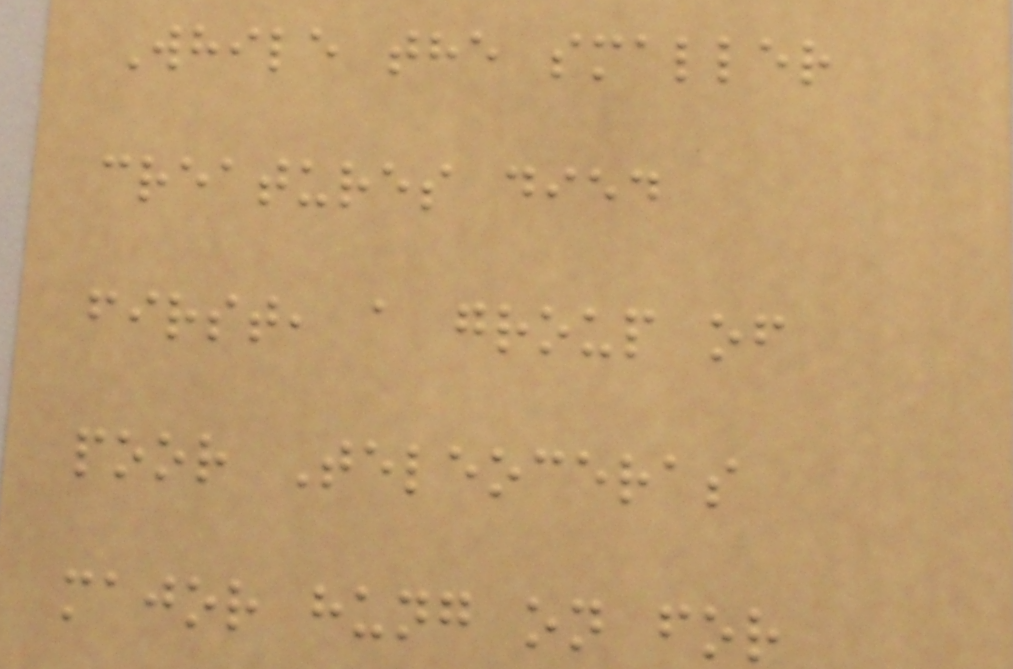While the smaller
creatures died
first, a group of
poor Teleoceras
major hung on for
